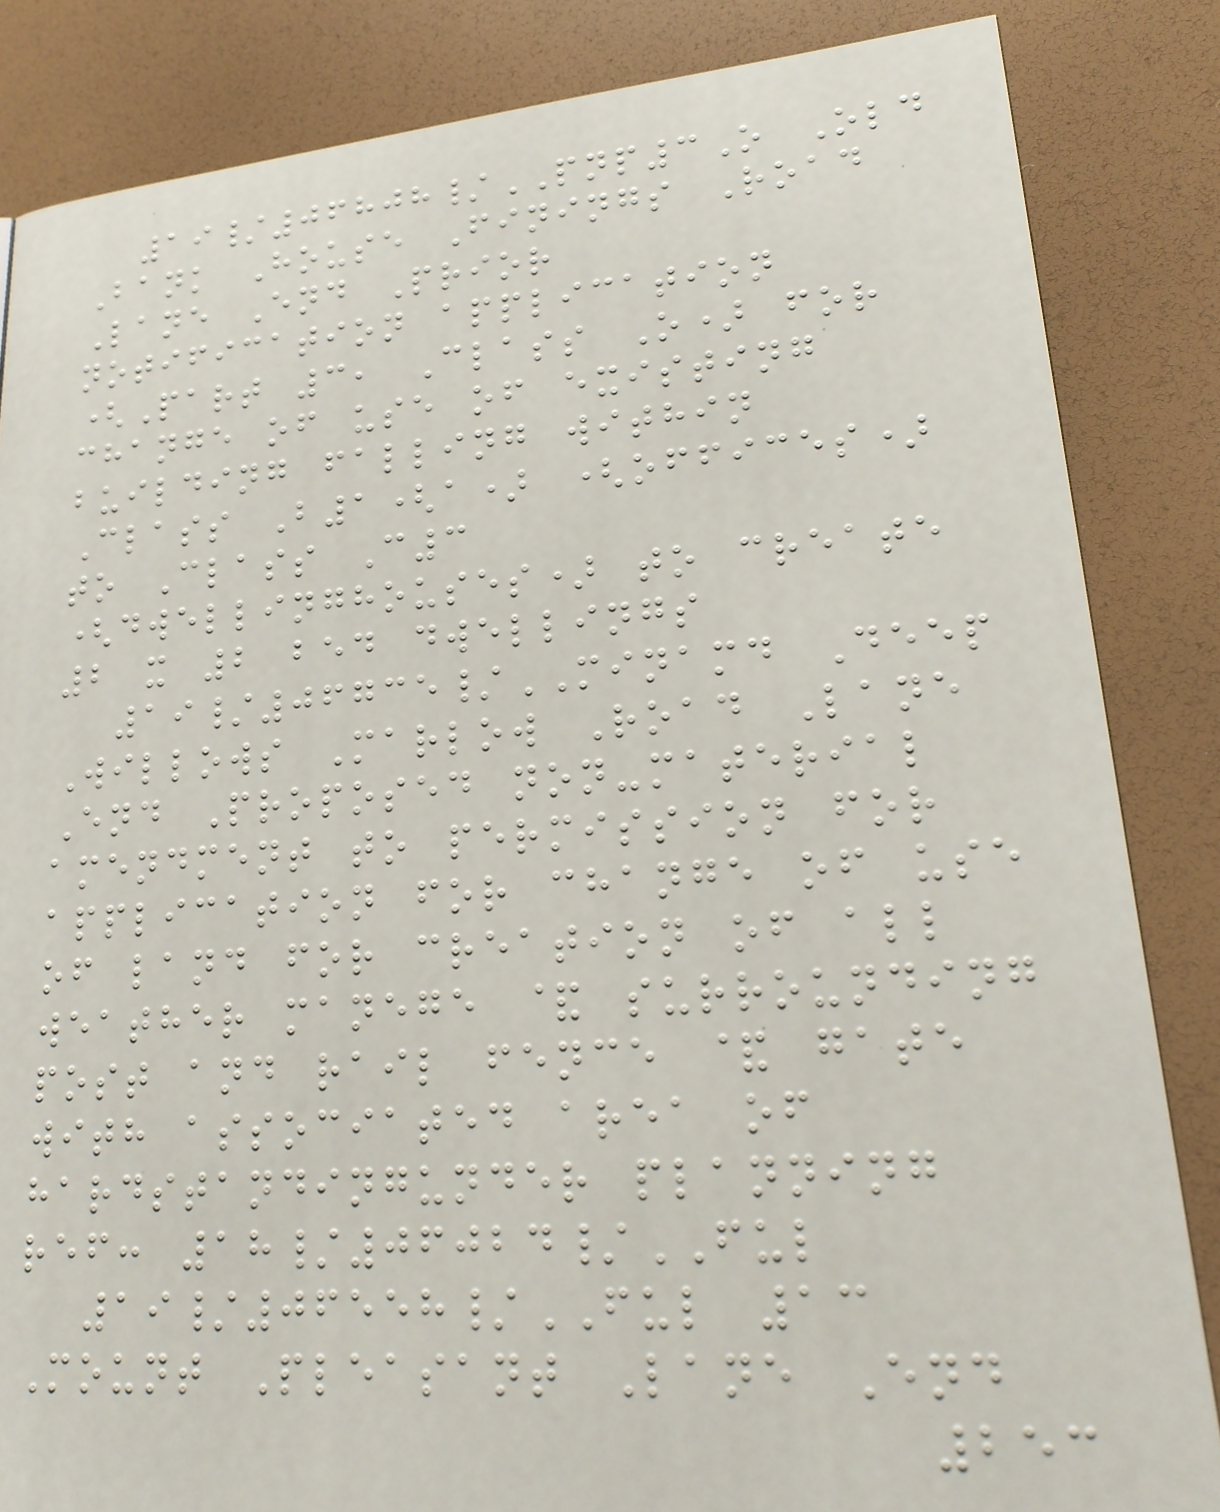19/06808/PNP3O Old
Bank House Finings Road
Lane End Prior
notification application
(Part 3, Class O) for
change of use of existing
building falling within
Class B1(a) (offices)
to Class C3
(dwellinghouses) to create
2 x 2 bed dwellings
19/06735/MINAMD Deep
Willows Marlow Road Lane
End Proposed non-material
amendment to permission for
application for change of use
of land for creation of all
weather manege & surrounding
post and rail fence & gate
with associated area of
hardstandingunder planning
ref: 18/06024/FUL
19/06558/FUL 13
Mount Pleasant Lane End
253
